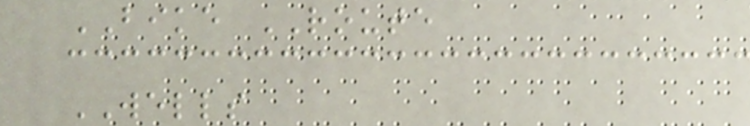BIKE ROUTE
WELLS
